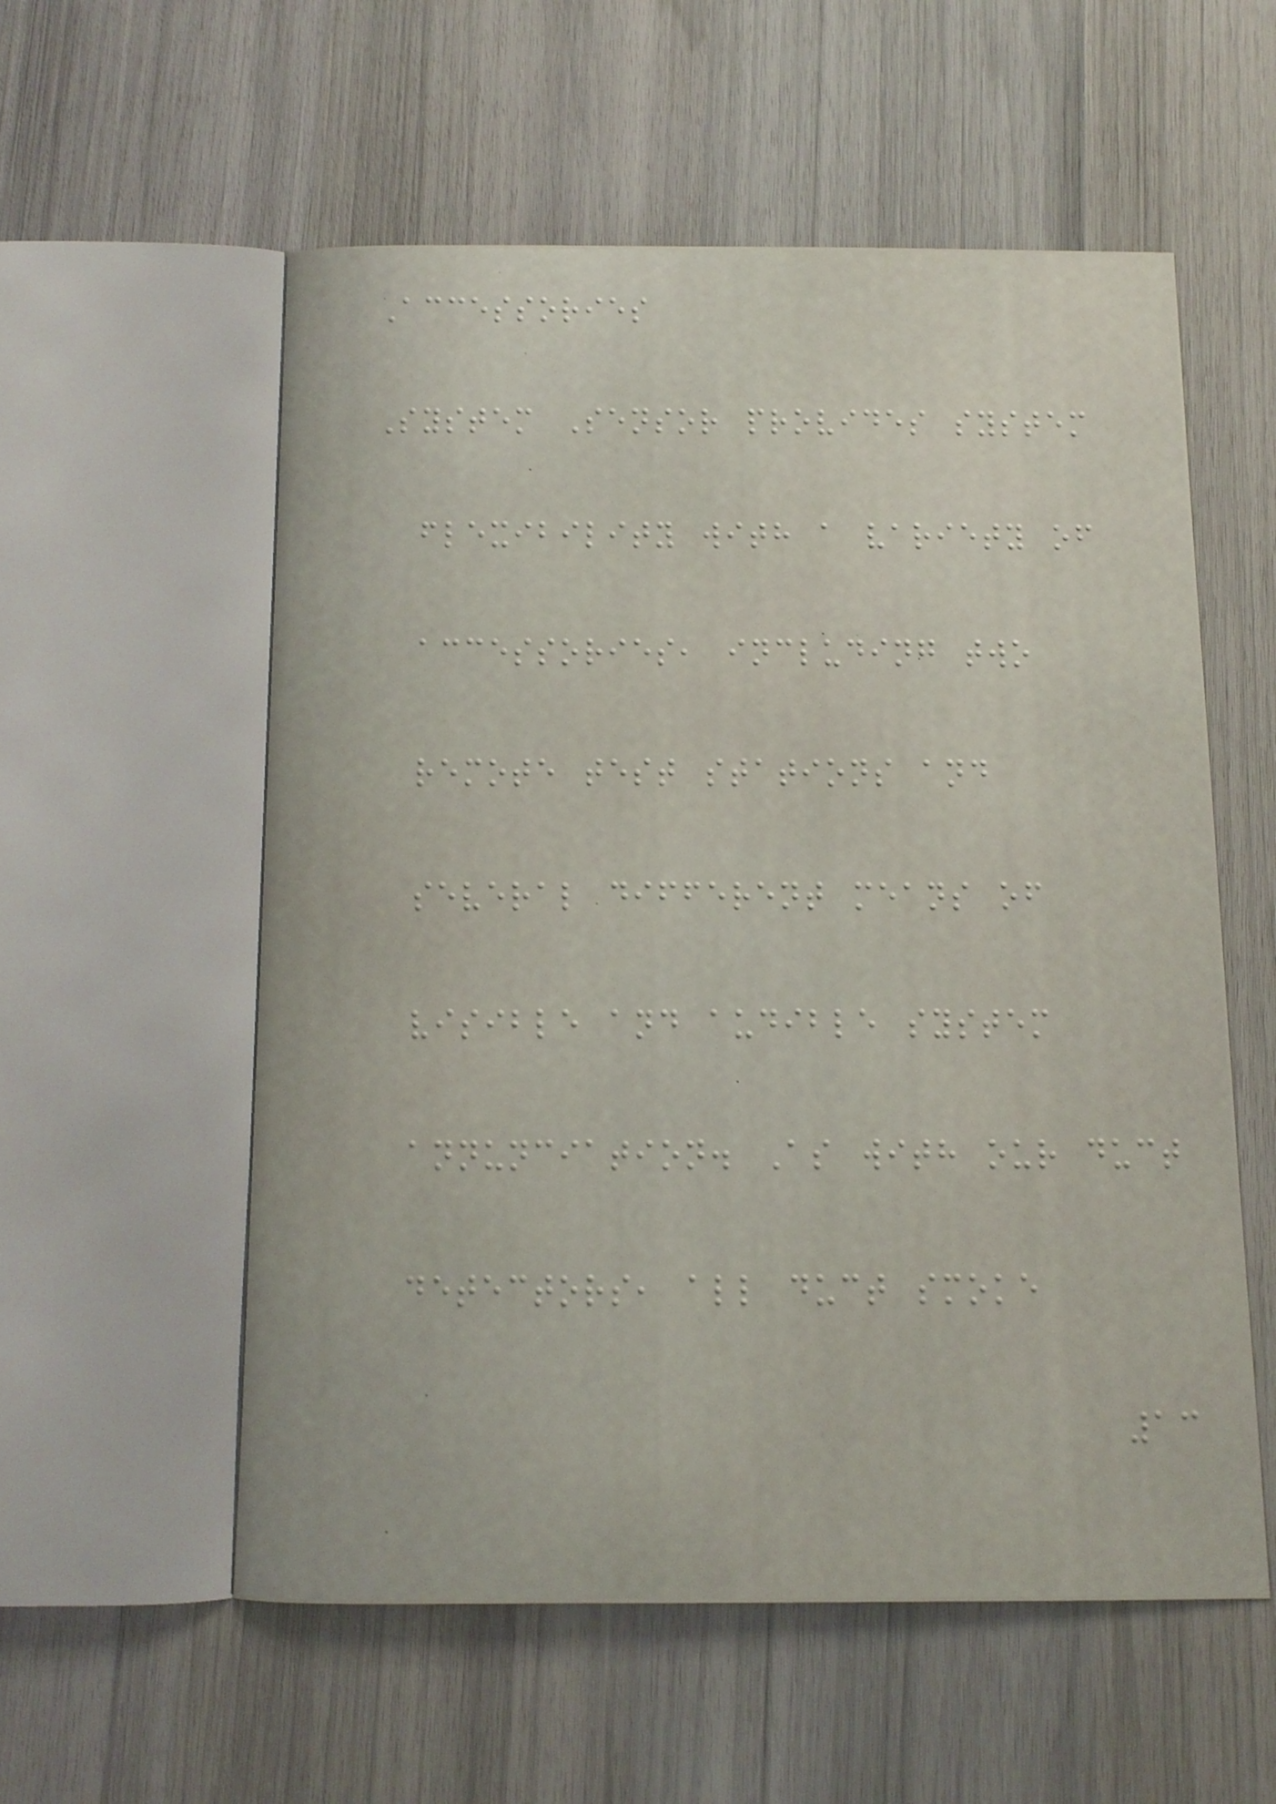Accessories
System Sensor provides system
flexibility with a variety of
accessories, including two
remote test stations and
several different means of
visible and audible system
annunciation. As with our duct
detectors, all duct smoke
13
